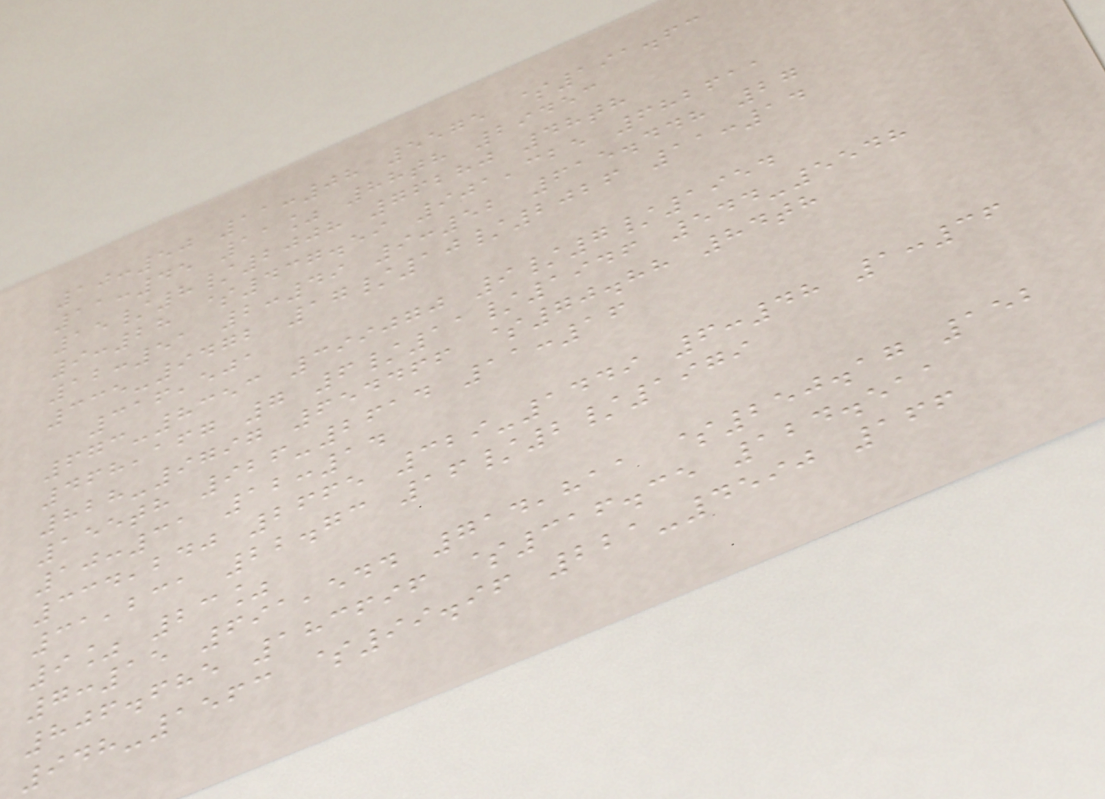10:50 11:08 5575 $191.63
11:45 11% 88th 29453
15/8/2008 76280 48th
9:28 $437.59 901,325 682611
12:51 2:49 9:52 615.448 27
335-9472 17/10/2026 11:14
316,501
673-8353 399070 9/7/1954
468,167 7 6/11/1946 544-5548
828-9797 654466 $70.88 84th
155th 926-2614 11:16
10:31 12:14
334,240 2665 329-1449 6:48 1:36
31,231 22.73 16/2/1979
9% 23%
7:15 691,544 714,811 $250.17 152
806.685 183696 $316.35 124.511
948-1563 $99.96 221-4590 166
